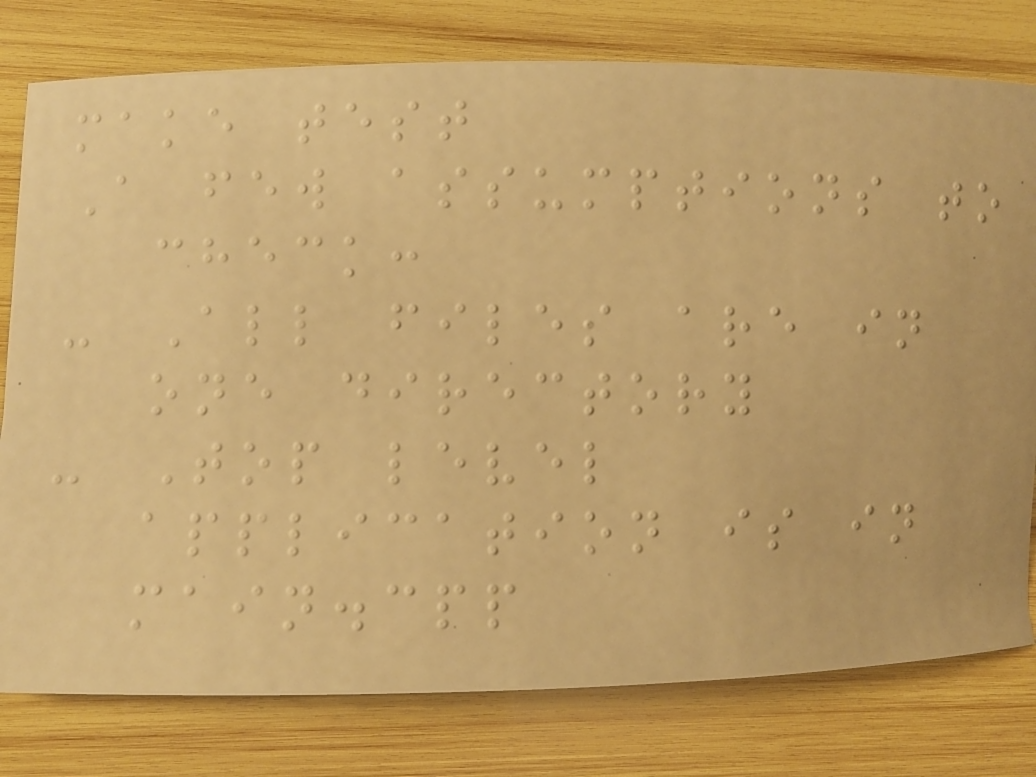make test
A few assumptions to
check:
- All files are in
one directory
- Top level
application is in
main.cpp
